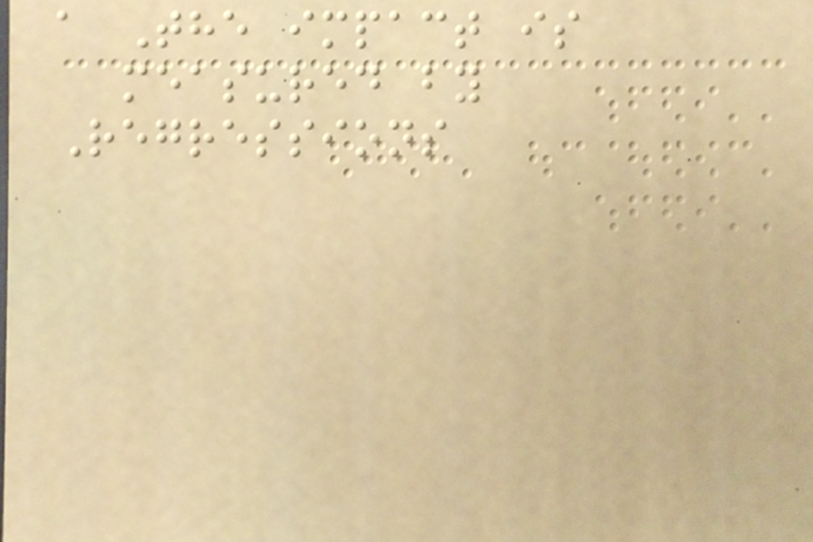a The impact is
measured by
Regressions
